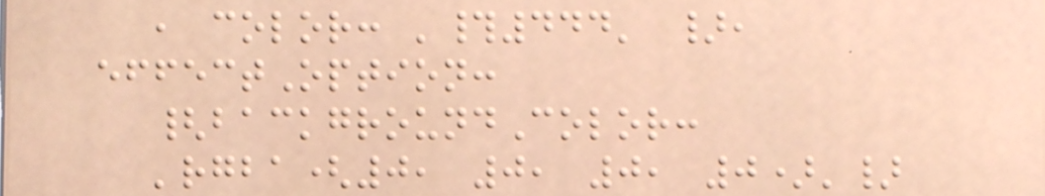, color: '#444' },
effectOption:
{backgroundColor:
'rgba(0, 0, 0, 0)'}
